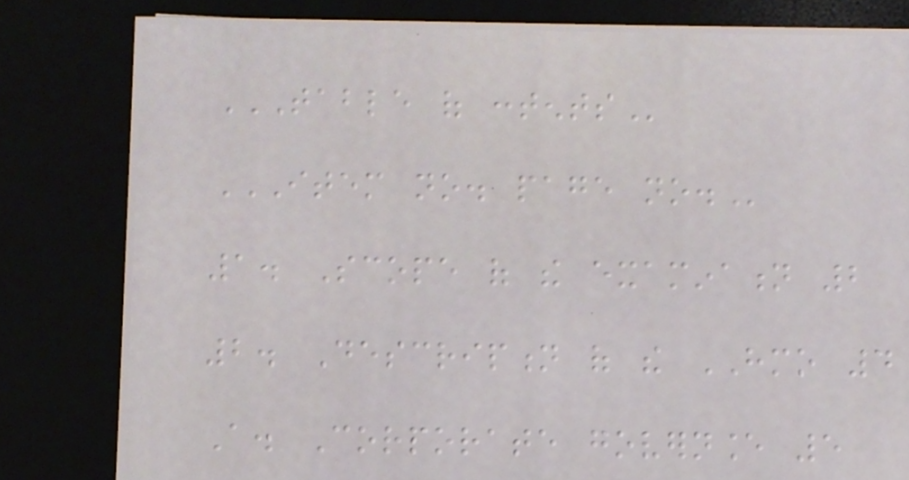TABLE OF CONTENTS
ITEM NO. PAGE NO.
1. Scope of the examination 2
2. Description of the HMO 4
A. Corporate governance 5
